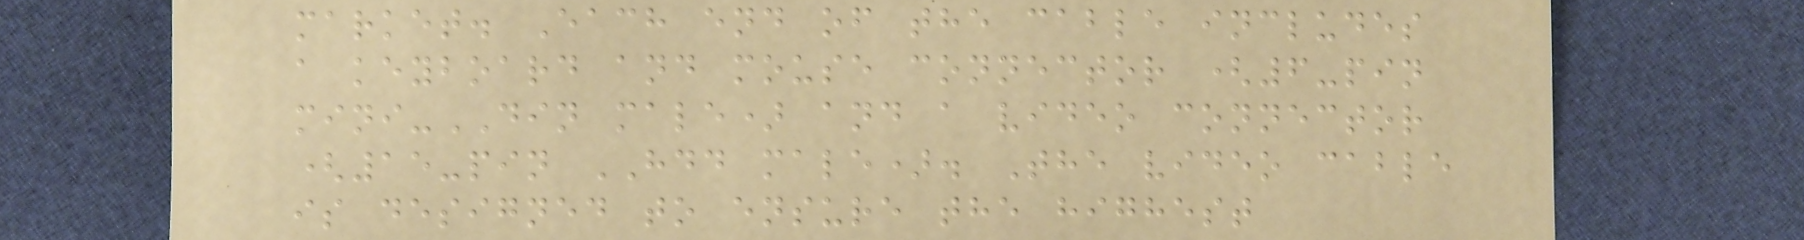market. Each end of the cable includes
a keyboard and mouse connector (6-pin
mini-DIN male) and a video connector
(15-pin HDD male). The video cable
is designed to ensure the highest
